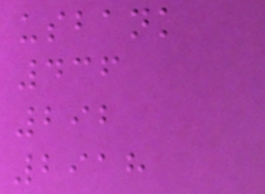usbank
436
292
2918
